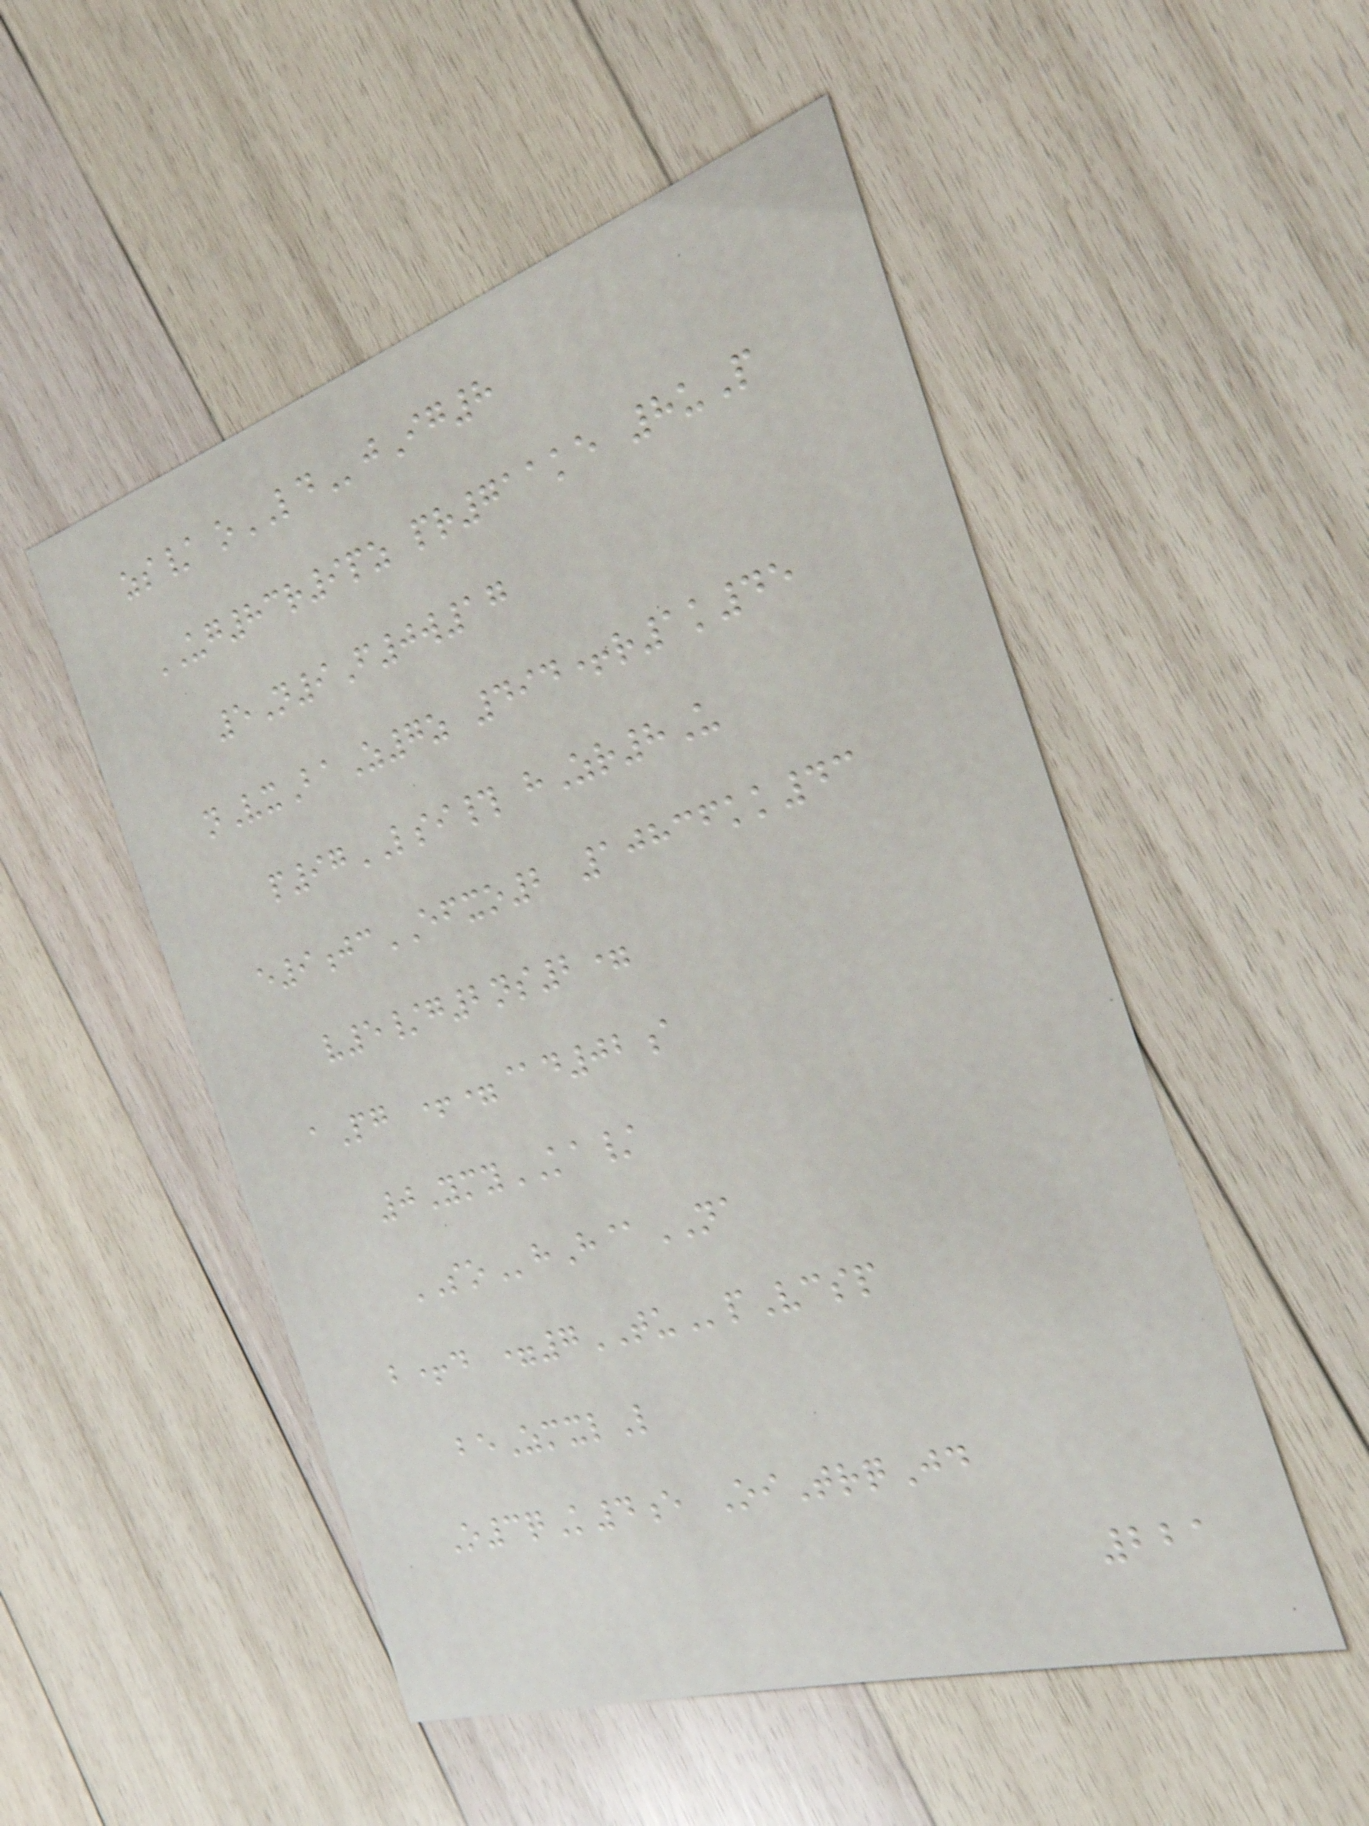zs/ oLDjIg8
UG83r9pz pr711ke 8uP
5N9F0w17
nVxBaZ7z 494+r1k45
p97LSI# hZr8U
e9jcEFXO2 10836kk43
v5/g2ns2=
aPg +=@d02a
0YmyKA/
SOhH@NA
b+d =7TUpVcsp
beZmxlL
O3qK4e OiTrqJd
221
